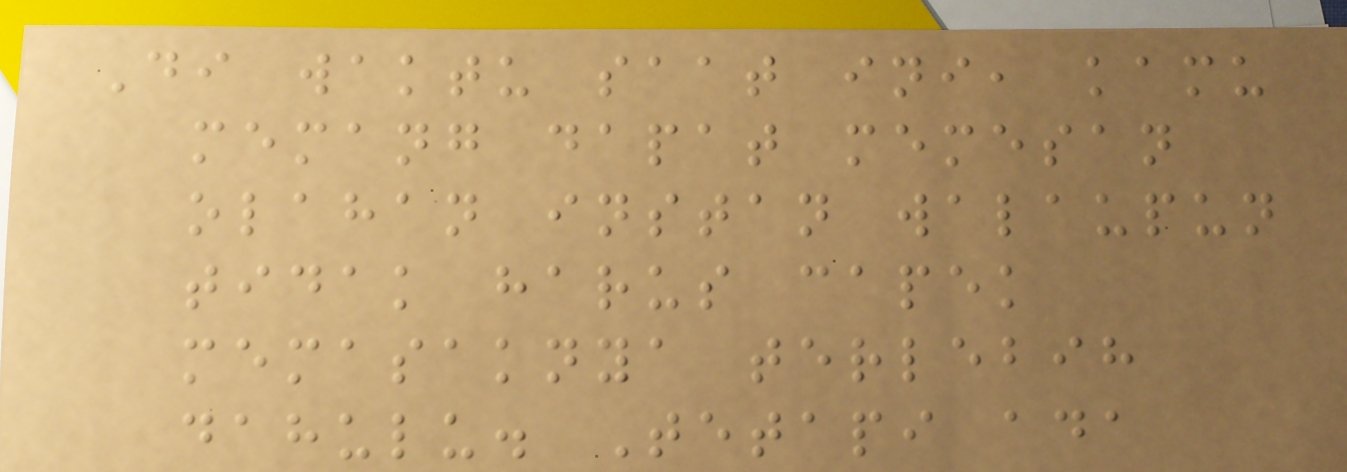Di waktu saat ini, kamu
memang dapat memesan
olahan instan walaupun
tidak harus capek
memasaknya terlebih
dahulu. Tetapi ada
